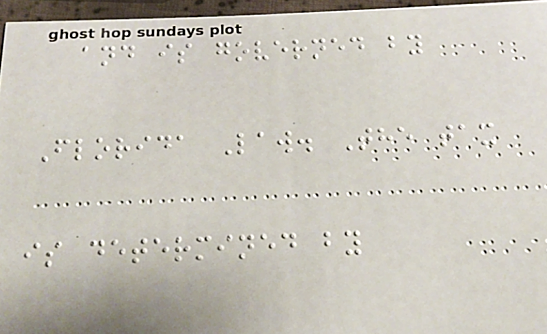and is governed by
Florida Law. The tax
is determined by
